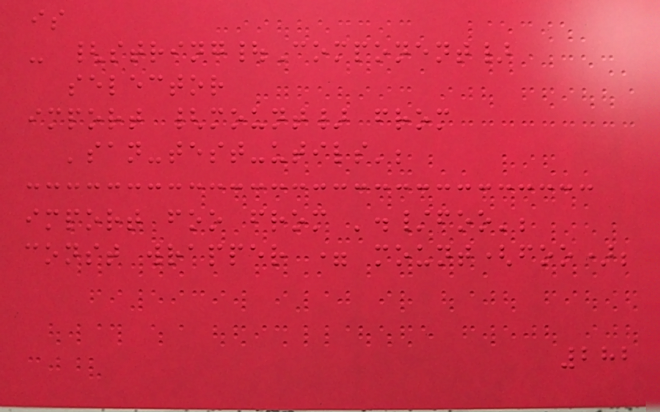is
- {string|Component}
selector
import {mount} from
'san-test-utils';
import foo from './foo';
const wrapper = mount(foo);
282
